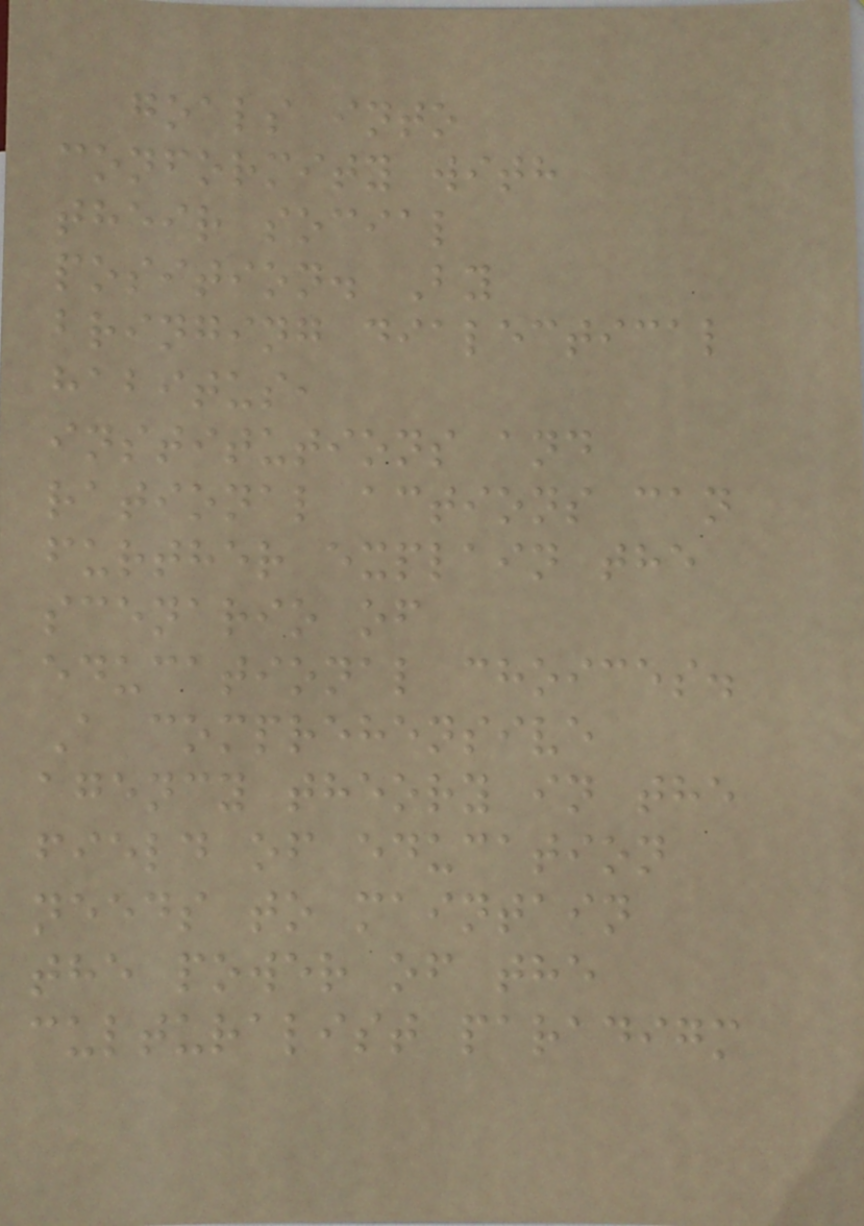goals into
conformity with
their social
position. By
bringing dialectical
habitus,
institutions and
rational actions can
further explain the
scenario of
educational choices.
A comprehensive
agency theory in the
field of education
needs to maintain
the power of the
culturalist paradigm
